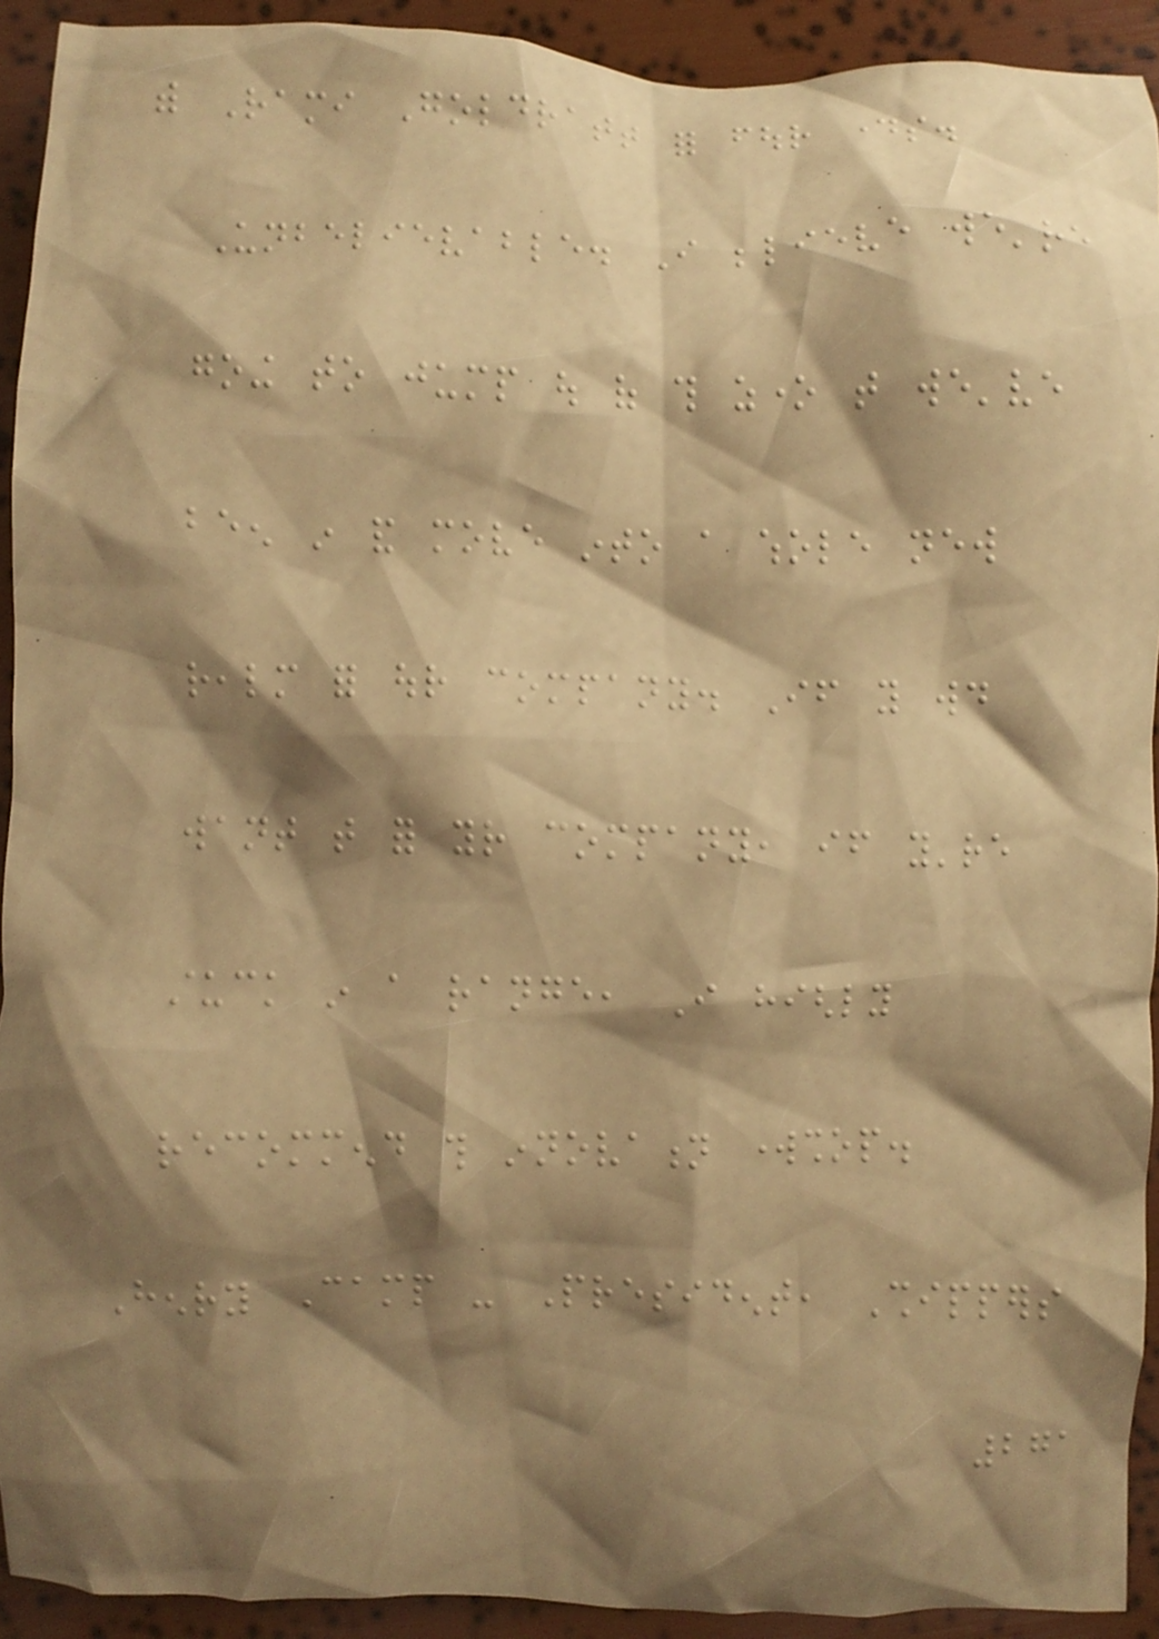with Rami Goldratt for four days.
Unbelievable. I believe we're
going to jump out of this zone that we've
been in and move into a whole new
realm for our company. If you would
want that for your company, if you're
stuck in a range, I highly
recommend this innovation workshop.
Henry Camp - President, Shippers
271
